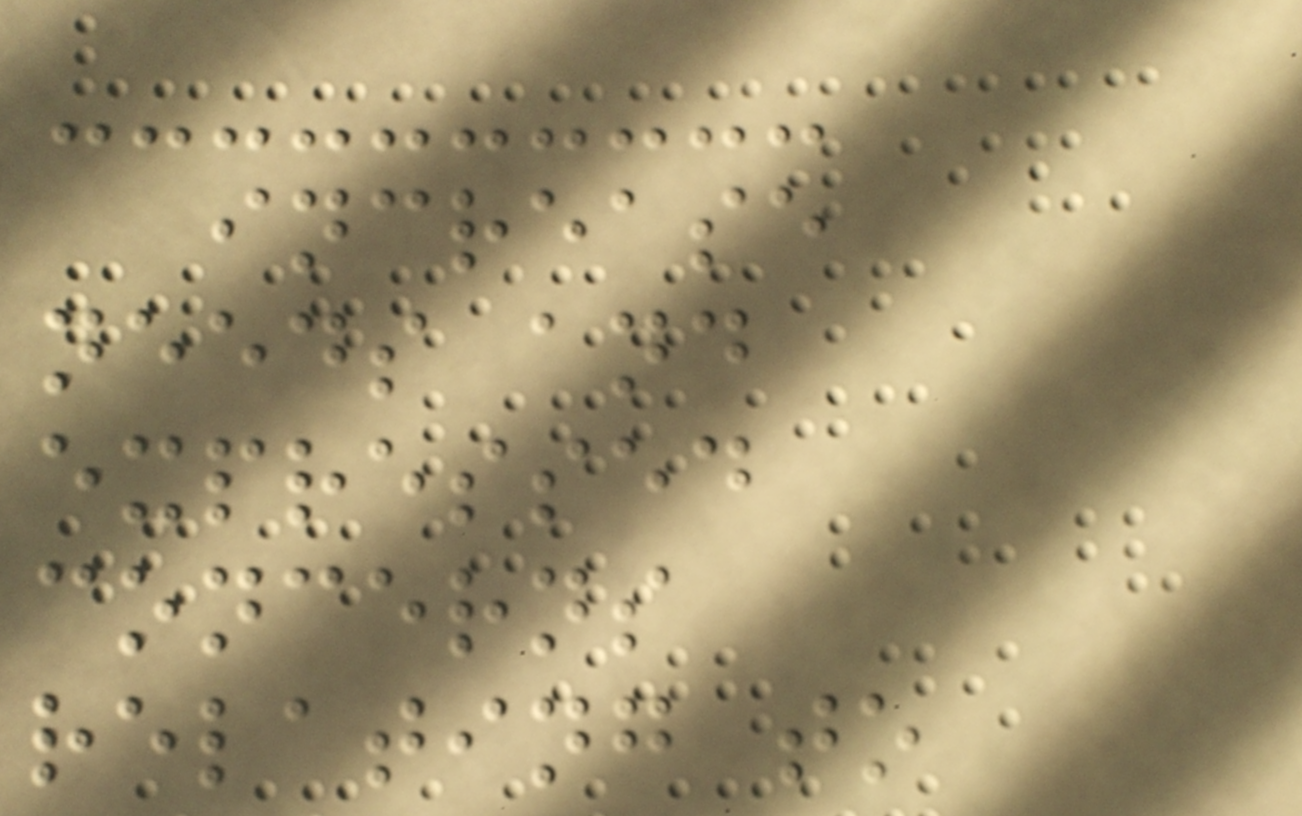increase
needs and
expressed
concerns
relating to
